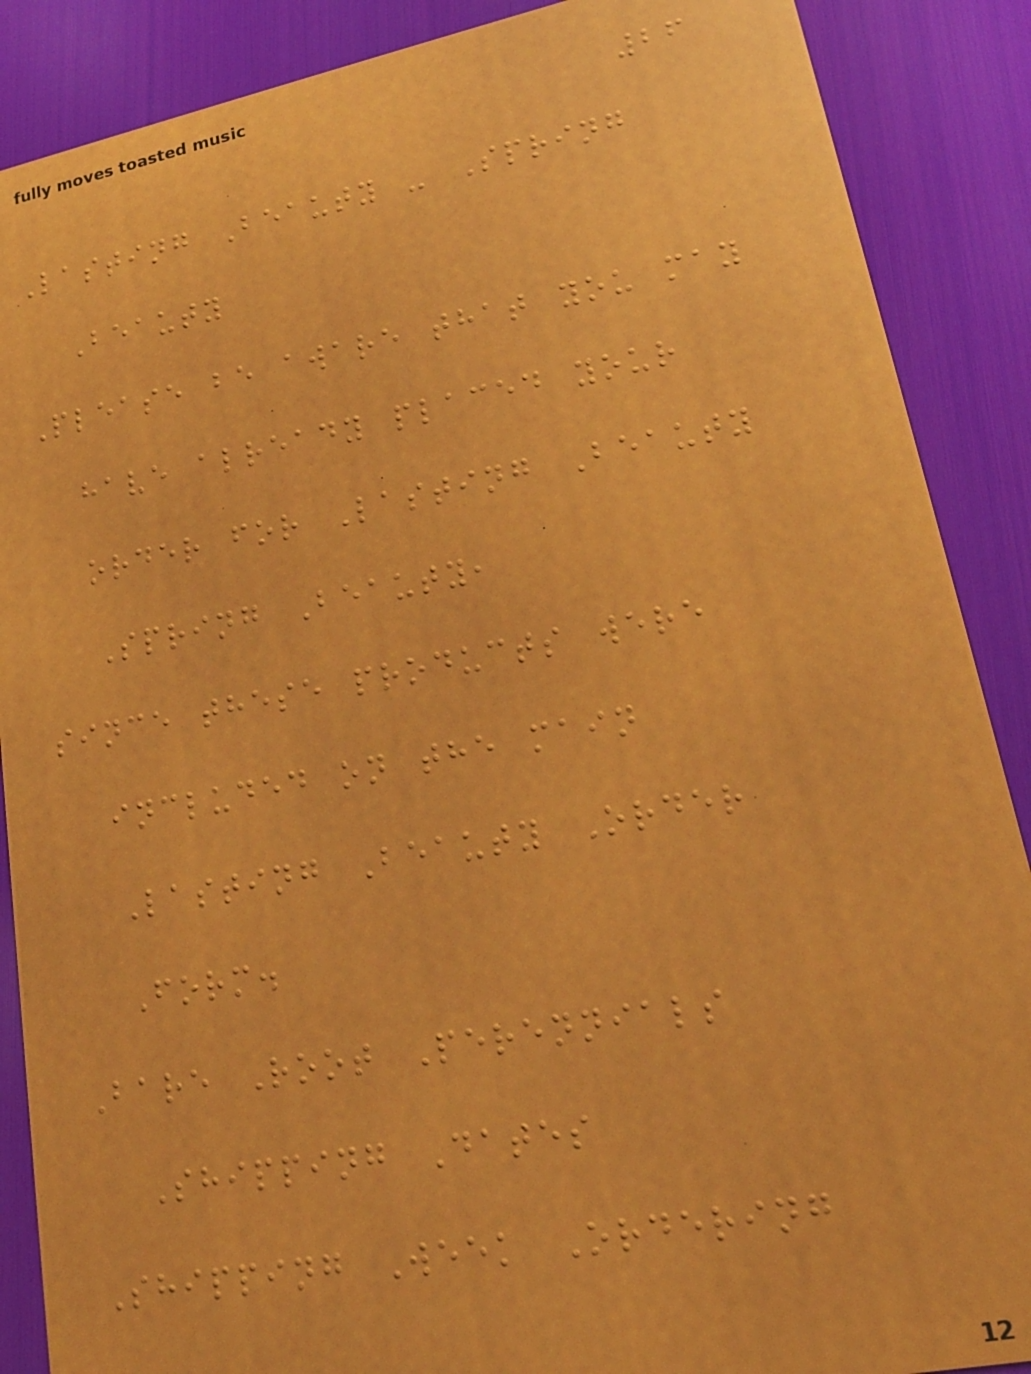26
Lasting Beauty - Spring
Beauty
Please be aware that you may
have already placed your
order for Lasting Beauty
Spring Beauty,
since these products were
included on the main
Lasting Beauty Order
Form.
Bare Root Perennials
Shipping Dates
Shipping Week Ordering
